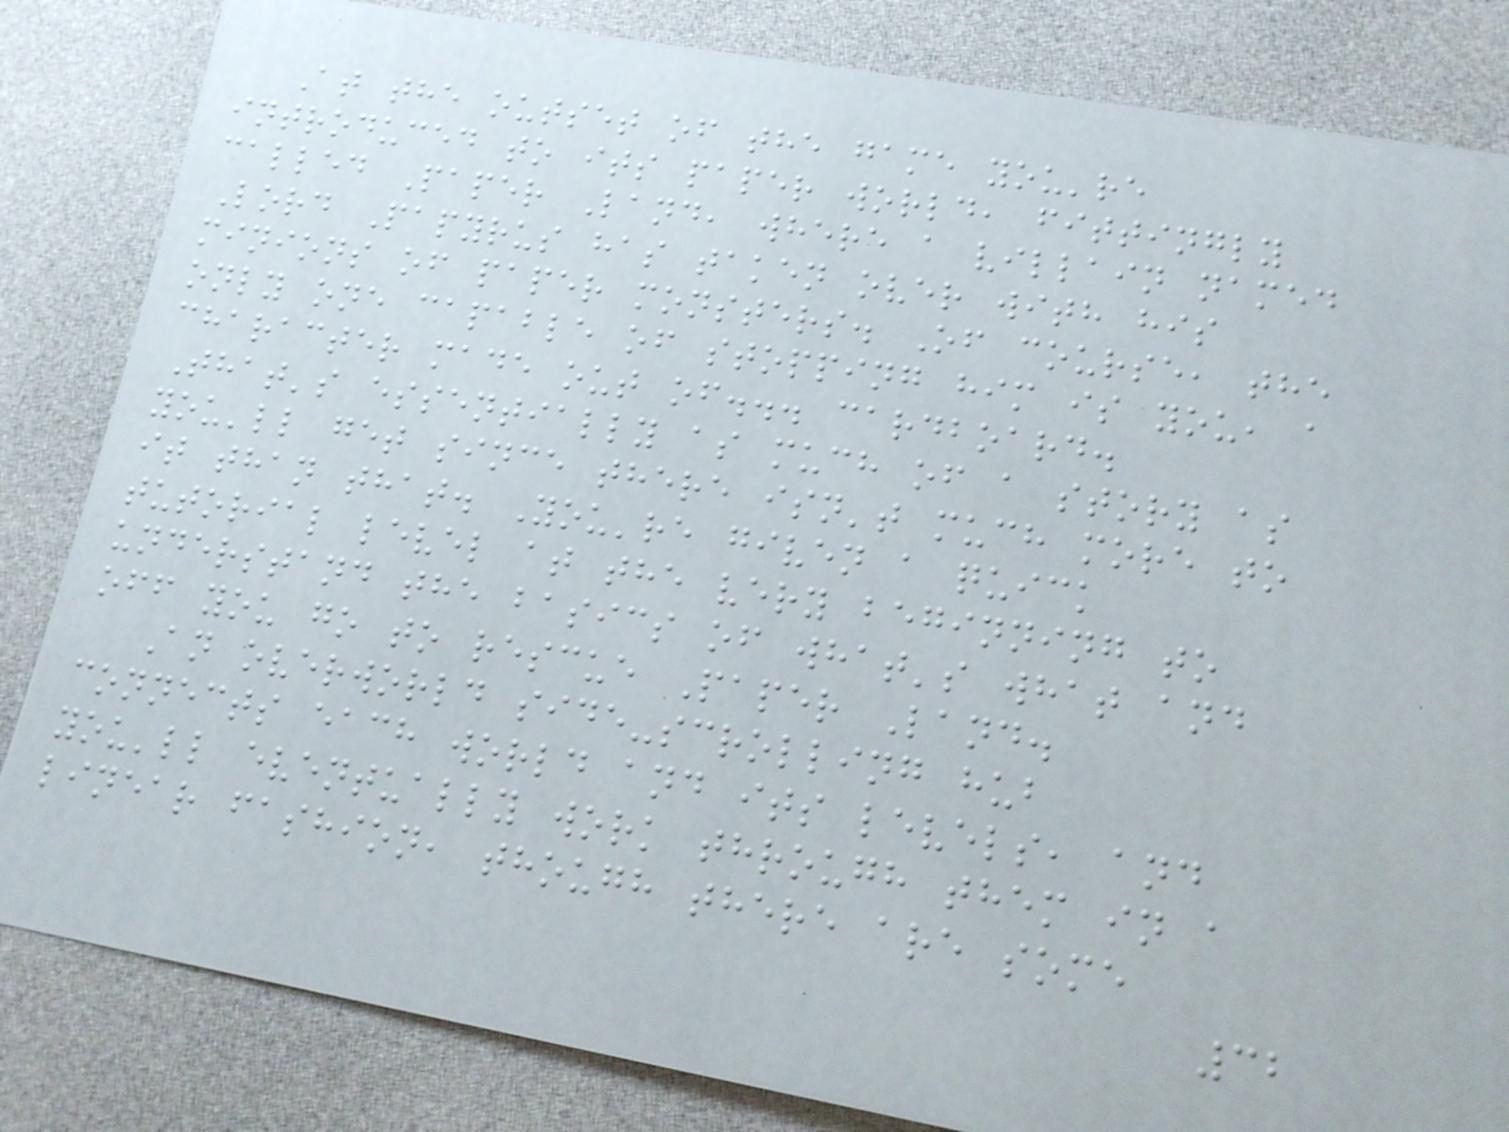At the outset of the game you're
introduced to its paper world, fittingly
called Paper Land, where a villain named
Lord Papyrus has taken over with his
minions of paper monsters. Of course, the
only one capable of stopping him is you, a
character made out of... cardboard.
That's essentially as much of a story as
you'll get since there isn't much more to
it than that. You're given a quick
tutorial level at the very beginning to
understand the basics of what's what and
off you go to rescue Paper Land.
An overworld side-scrolling hub
connects each world and its levels, and
you'll eventually work through them in a
linear fashion, though there are some
32
